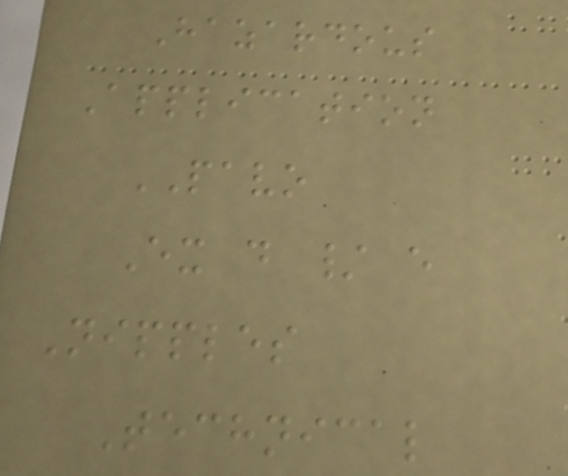Hazardous
Application
PAVO
Ex d / e
Nipples
Technical
